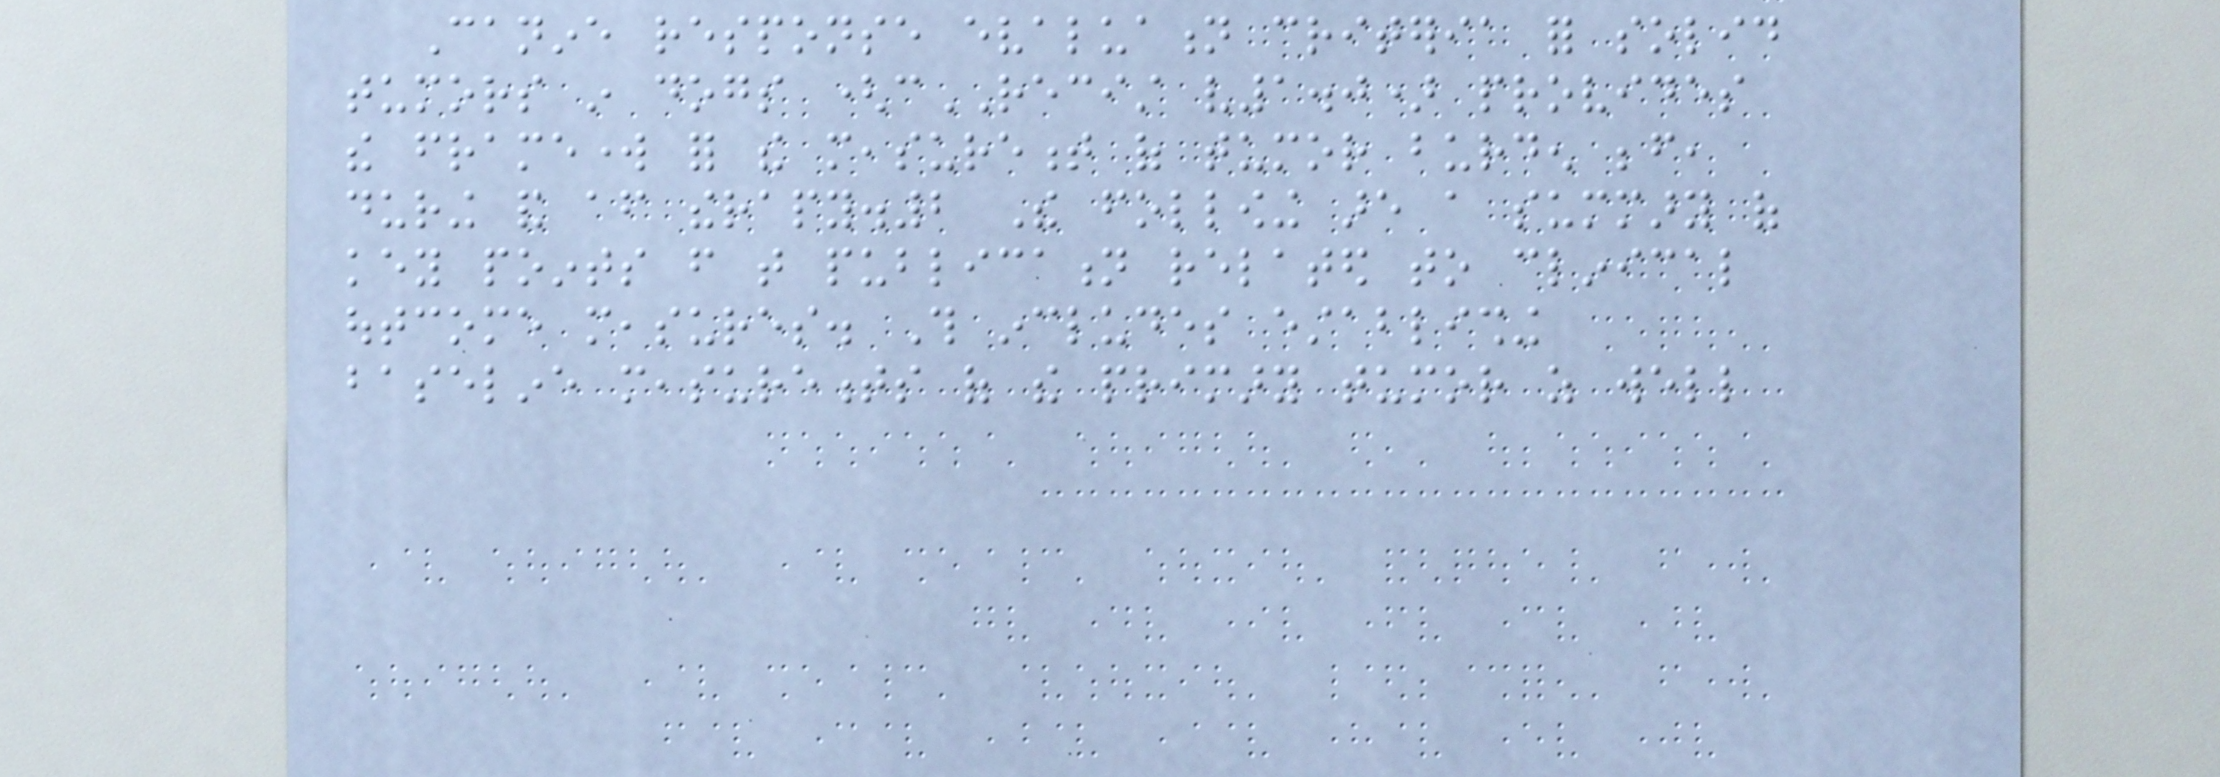Canine response evaluation criteria for solid
tumors in dogs (cRECIST v1.0) provides
the framework for the measurement of tumor burden before,
during and after therapy.2 The following are a summary of
key points from that publication related to clinical
outcome measures. This includes establishing
baseline measurements of the primary tumor as well
